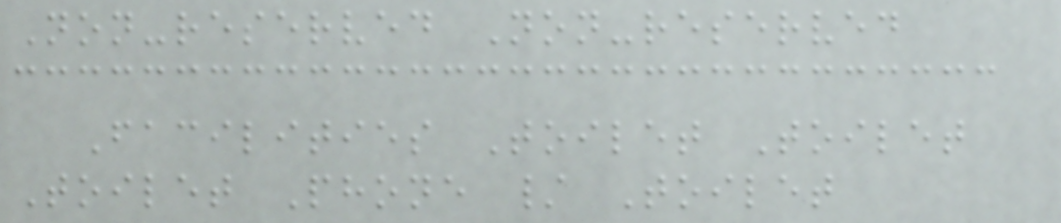Non-reserved Non-reserved
Facilities Toilet Toilet
Toilet Phone / Toilet
